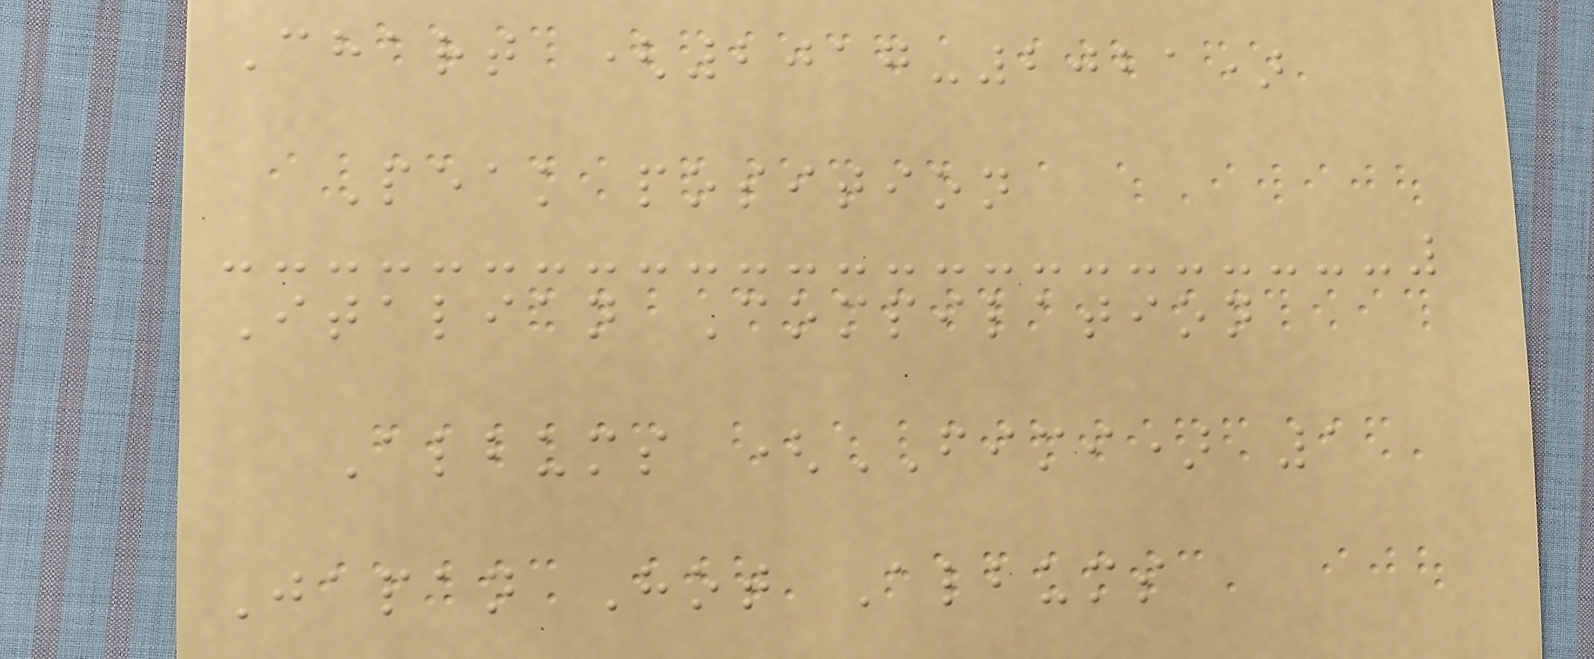Chart (2017-2021)
Peak position
Italian Compilation
Albums (FIMI) 1
Japan Hot Albums
